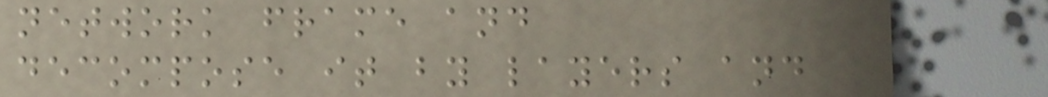network frame and
decompose it by layers and
